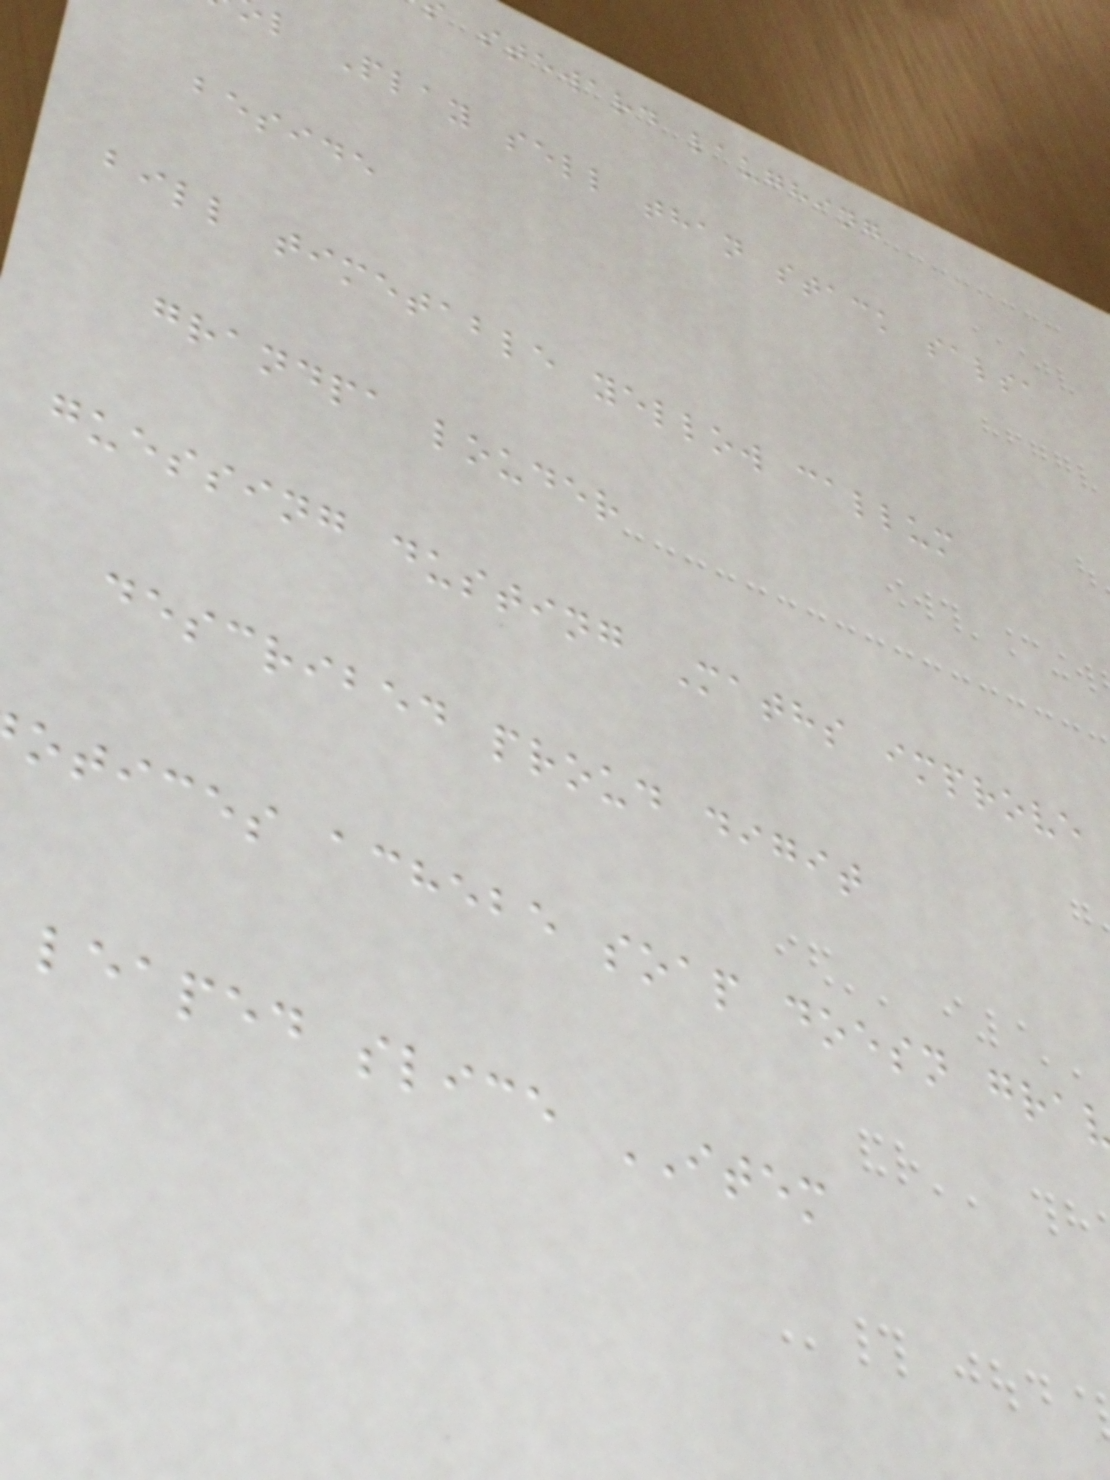steward laughing
l Play sell than stack salsa
beside
bill timetable yellow callum
grandpa louder
guessing dusting Maths improve
described proud digit
otices achebe soap doesn gra
leaped slice ITEM
